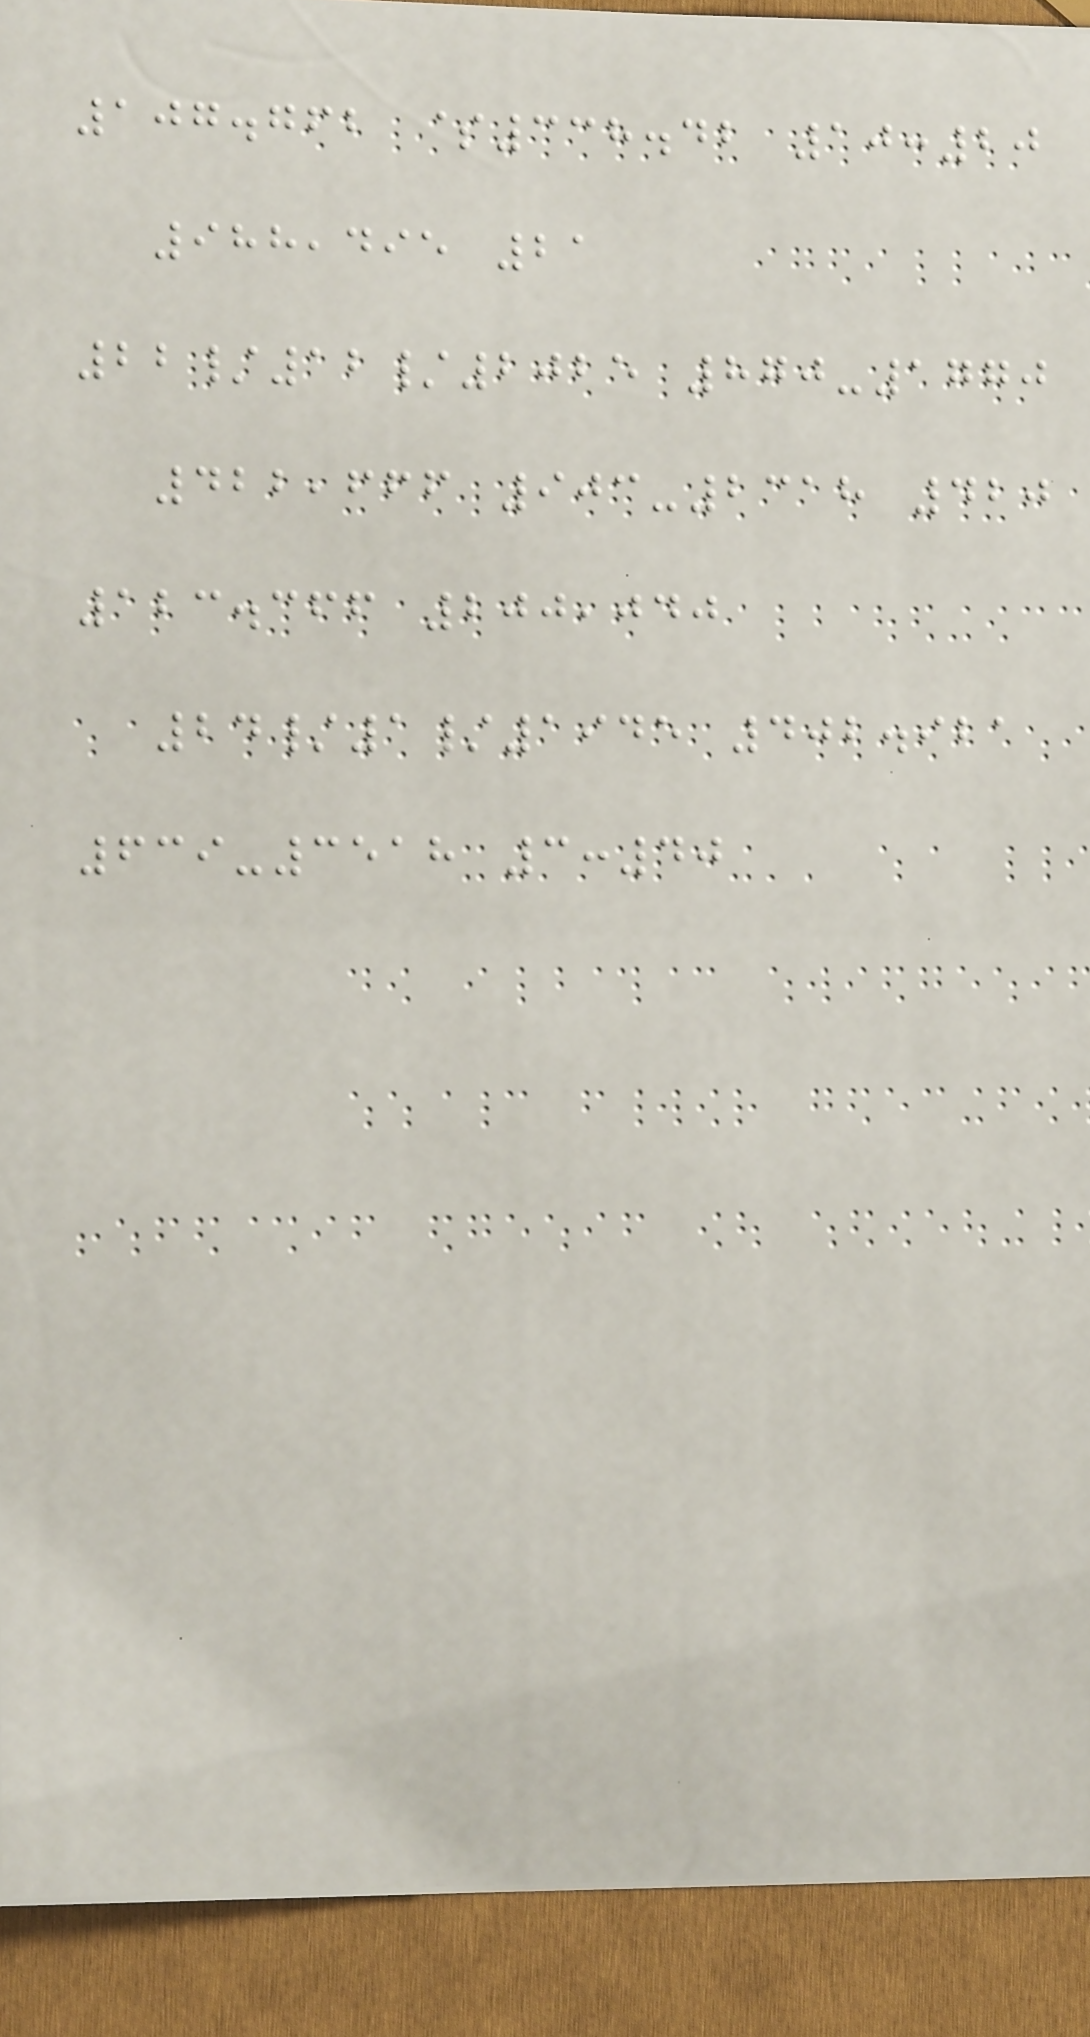107.762 $338.42 10:20
988,495 21
22/12/2025 870-1770
422,666 903-2318 420
123.366 200,040
24/1/1945 402.921
639-3518 3:40
